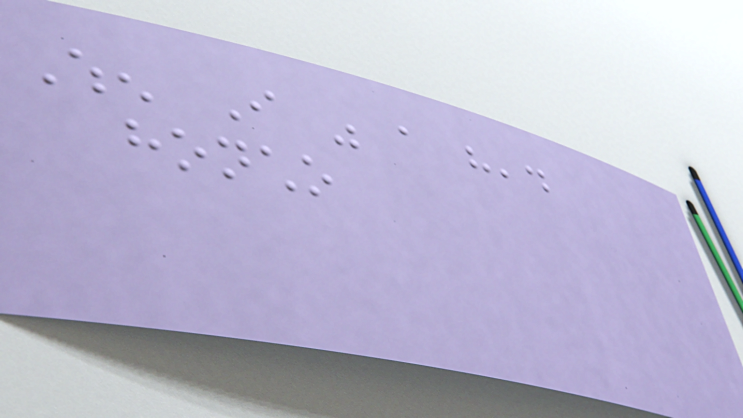When I was a head
honcho
